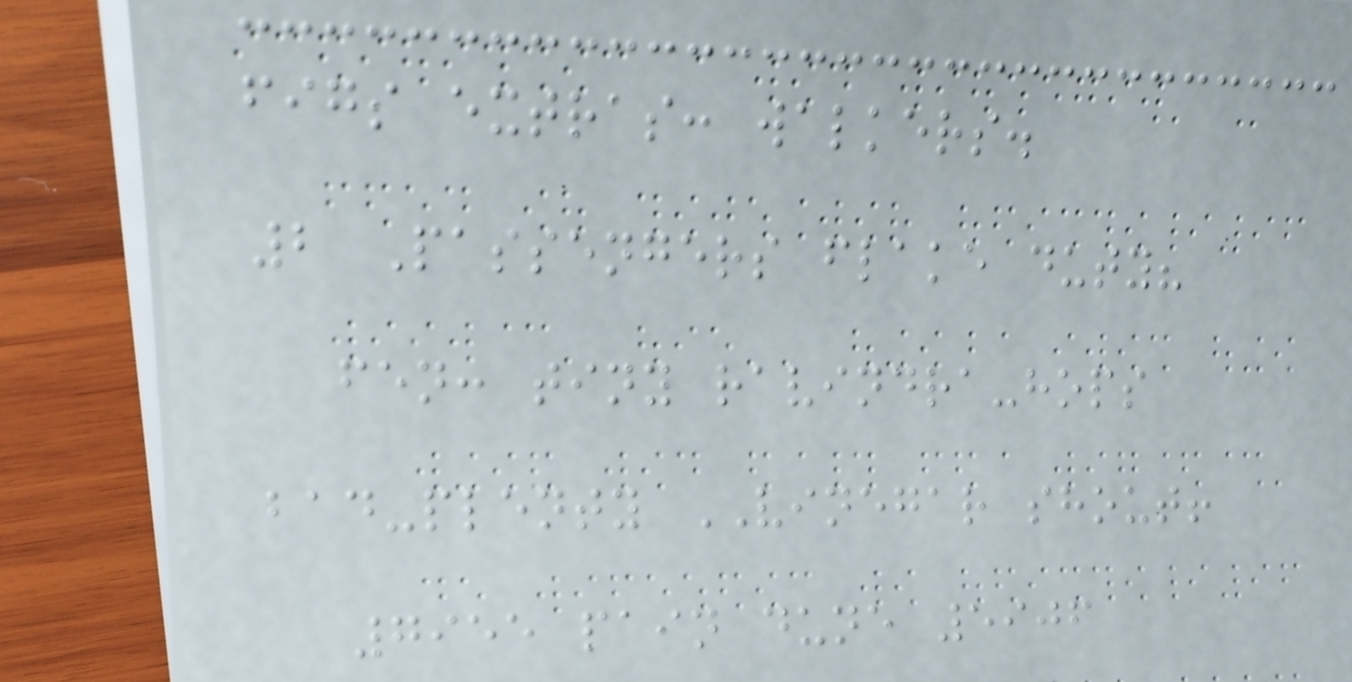figs extras: walkers.
2 Passengers flake duty?
fen: tiny ravindra-hops
bad-plenty VINEGAR shout!
7955 pain dune 5906
